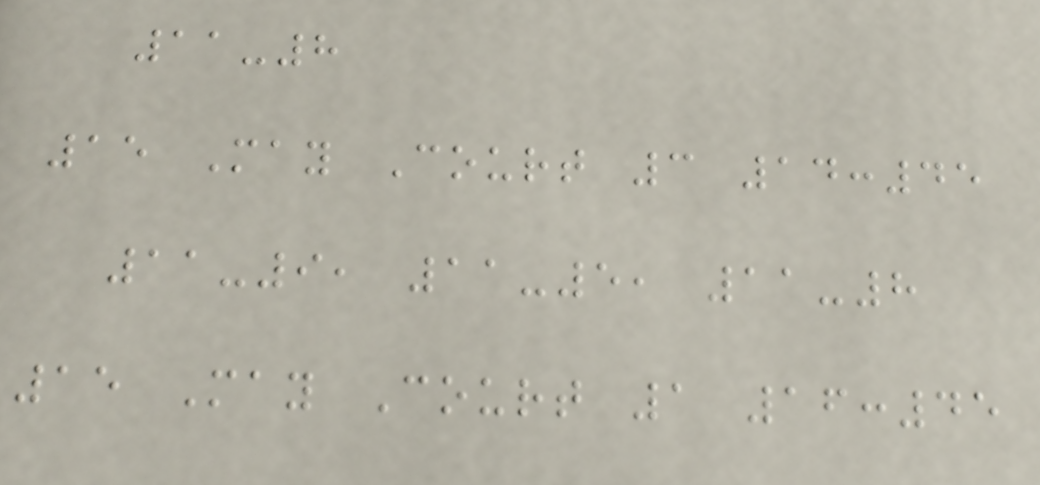11-8
15 May Court 3 14:45
11-9, 11-5, 11-8
15 May Court 1 16:45
